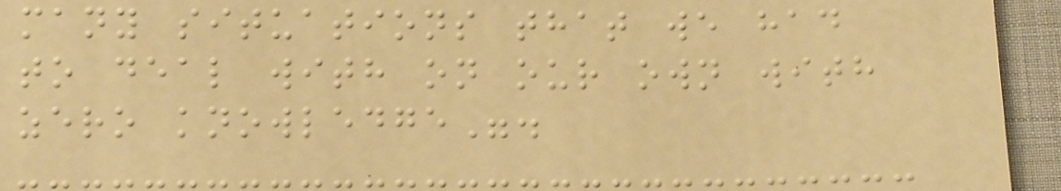many situations that we had
to deal with on our own with
zero knowledge".
